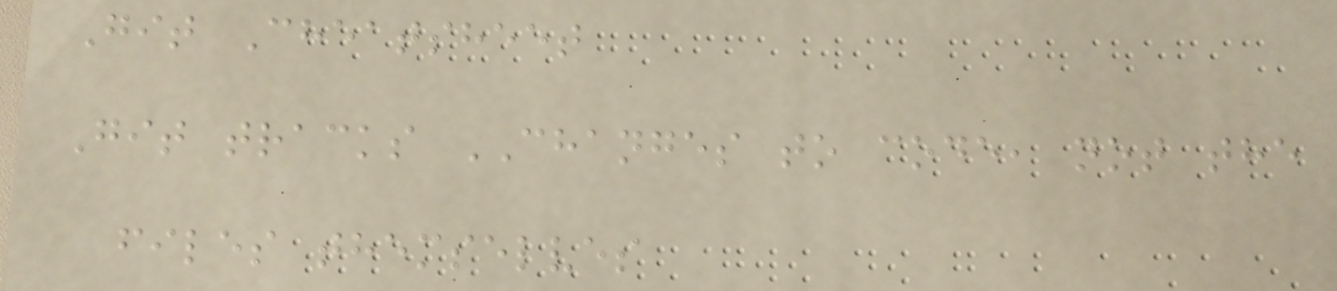Git Cheatsheet
Git tracks CHANGES to code, not the
files themselves
